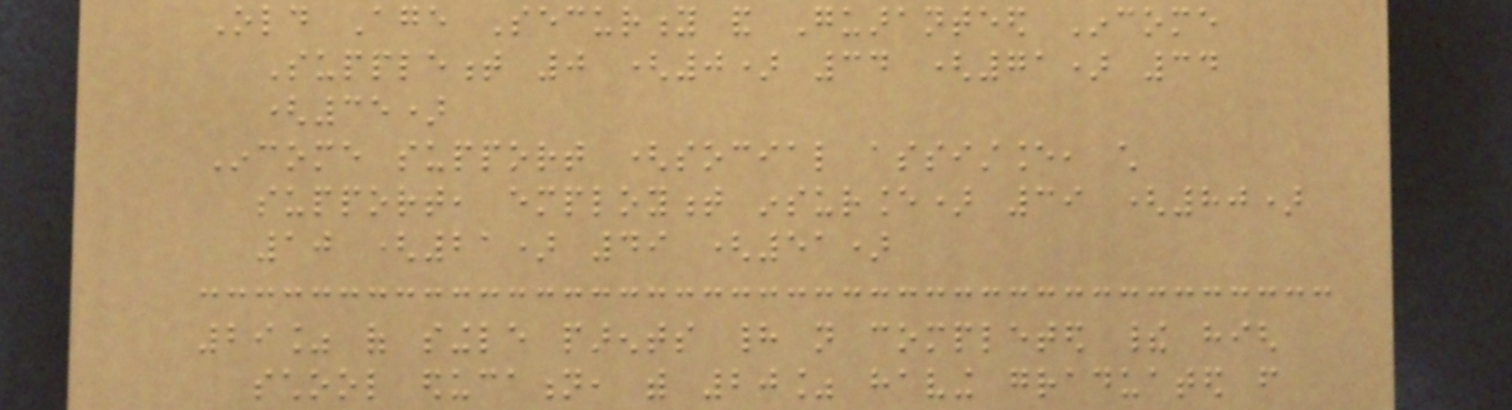Old Age Security and Guaranteed Income
Supplement 0 (0) 34 (71) 34
(35)
Income support (social assistance, child
support, employment insurance) 39 (80)
10 (21) 49 (51)
29% of single parents had not completed their high
school education, with 20% having graduated from
